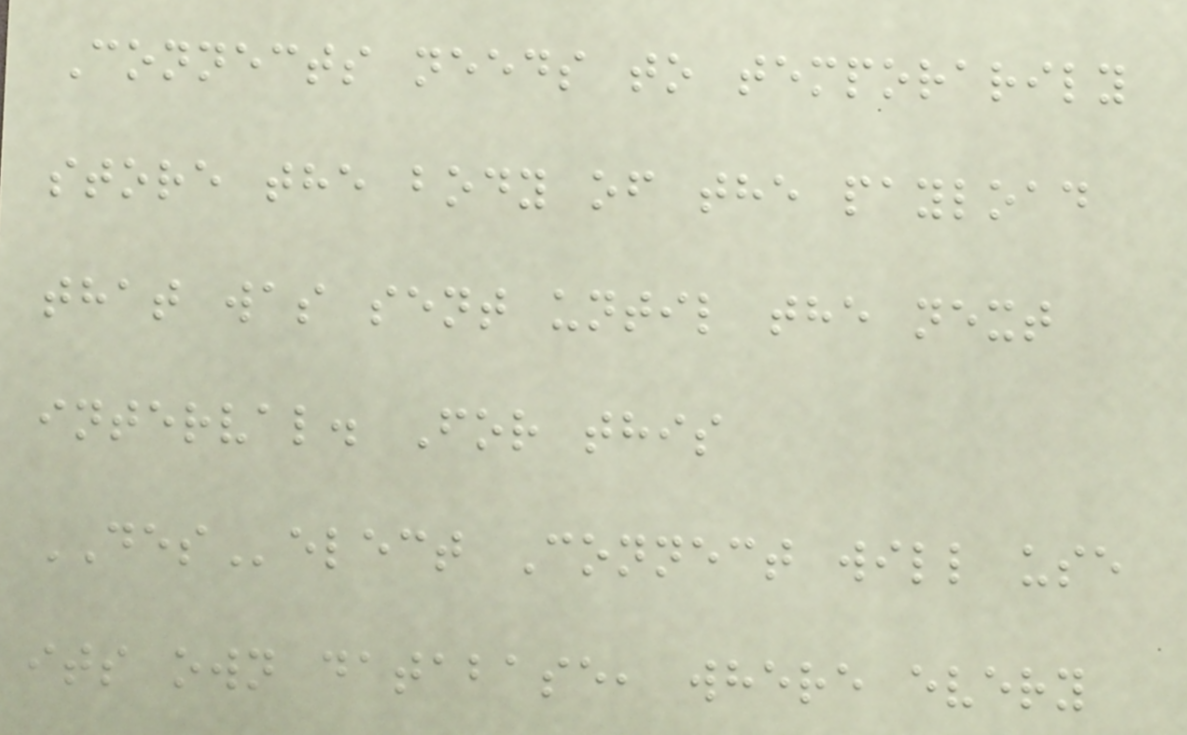Connects needs to temporarily
store the body of the payload
that was sent until the next
interval. For this
DESelect Connect will use
its own database, where every
